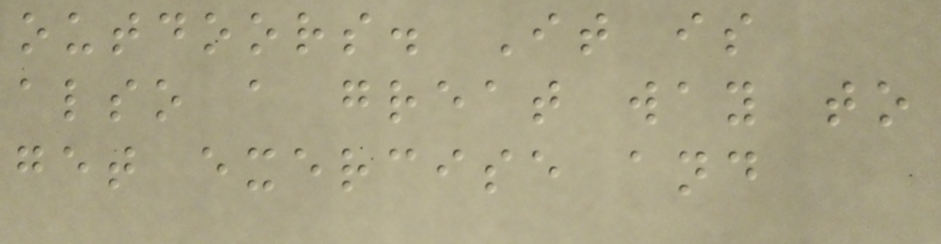outdoors. It is
also a great way to
get exercise and
